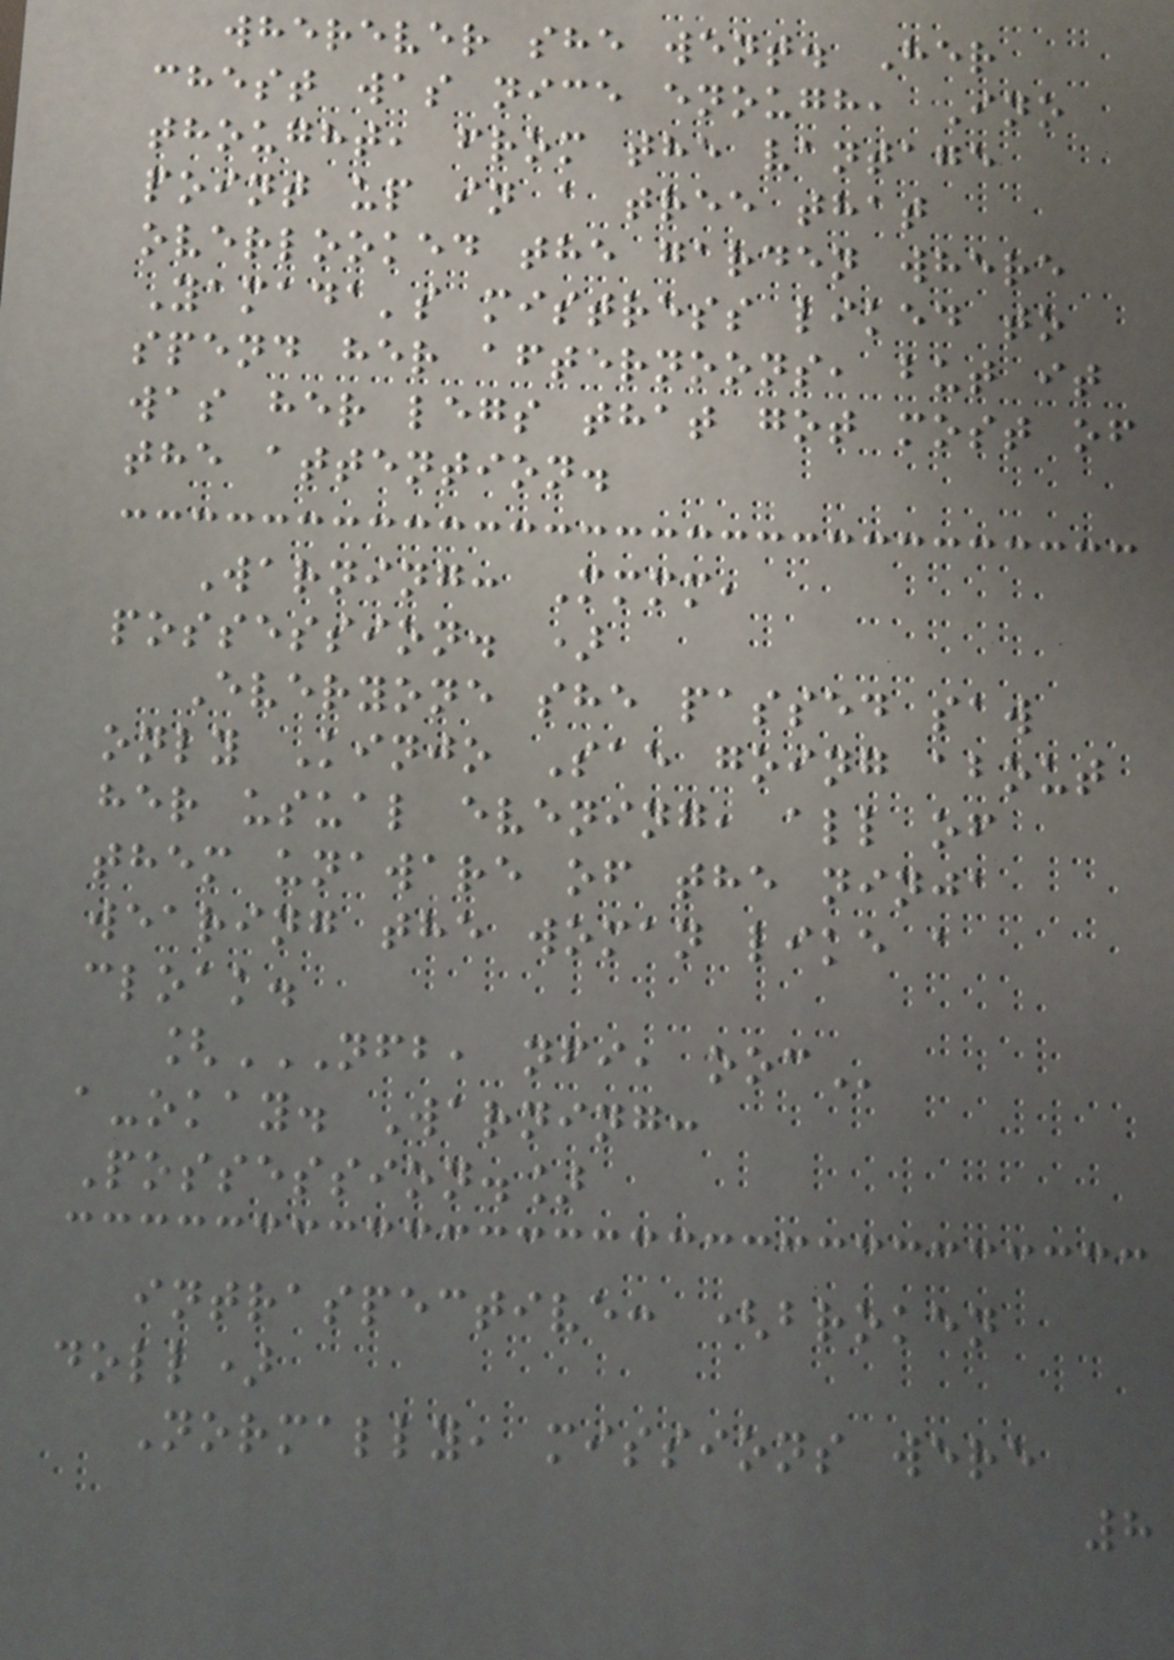wherever she went. Her
chest was nice enough, Ino
thought, from the vantage
point up in a tree that
overlooked the garden where
Yamada's mistress liked to
spend her afternoons, but it
was her legs that got most of
the attention.
Warning: Mmmm,
possession. )
Everyone she passed saw
only Kinjo Sae going about
her usual evening, all of
them unaware of the ninja
wearing the woman like a
cloak.
[NFB, NFI, OOC
a-okay. Warning:
Possession.]
intraspective: (broken
doll)
Normally, missions were
8
